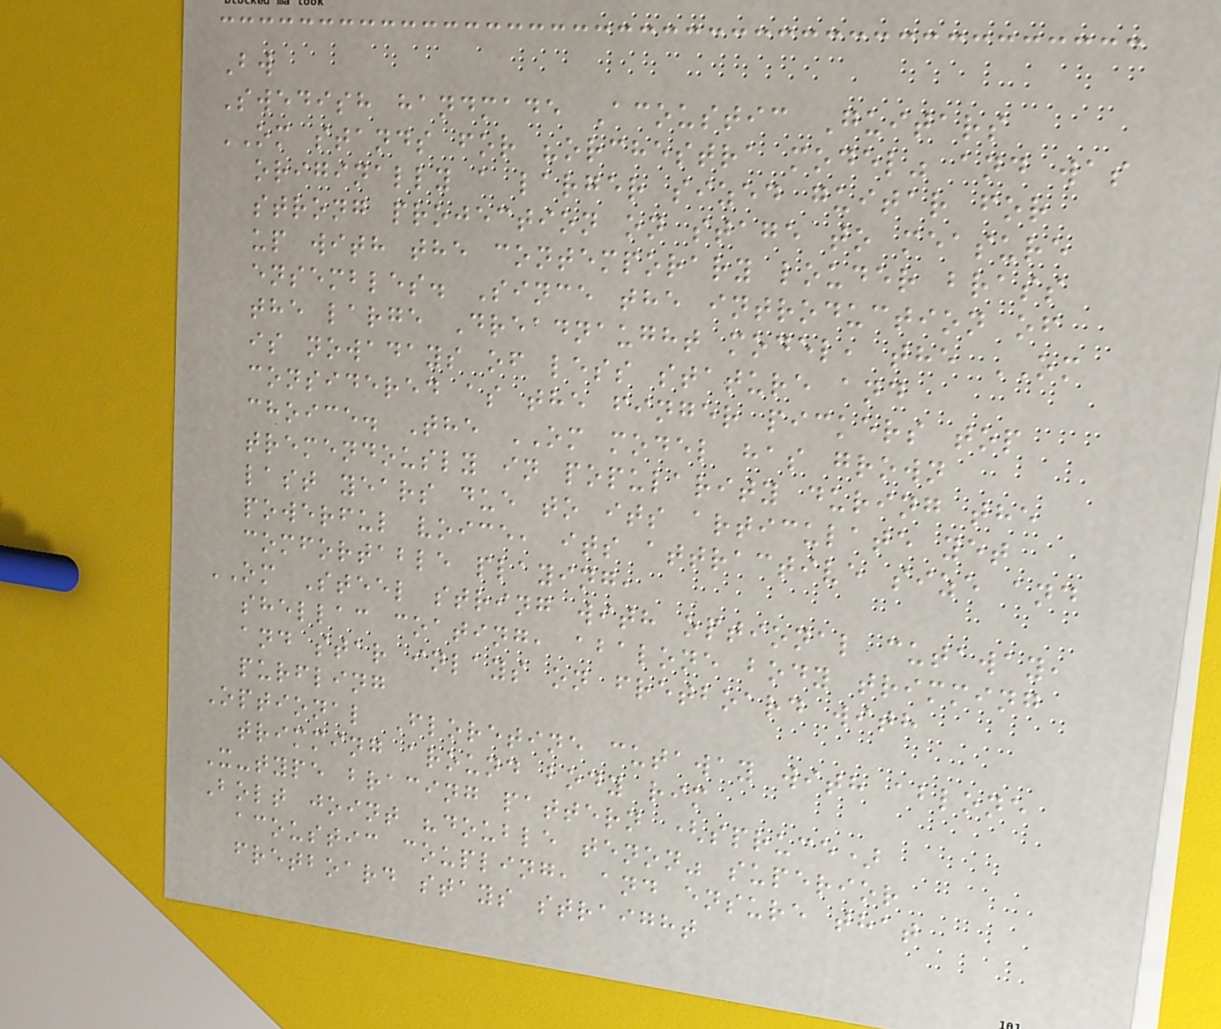Bw
Swedish handmade Acoustic Guitars
OM stands for "orchestra model" and was
originally a larger sized guitar for
strong projection on stage to measure
up with the contemporary louder brass
ensembles. Since the introduction of
the large Dreadnaught model, the OM
is nowadays of less stature and
considered as the finger pickers top
choice. The OM model has grown
tremendously in popularity during the
last years due to its articulate yet
powerful voice, its attractive size and
comfortable playing,
OM Steel string with optional cutaway,
shellac coating, abalone body trimming
and star inlays on fretboard with
purfling
Optional Floretine cutaway with ablone
trimming around body rim
X-type bracing pattern (spruce)
Bolt joint "double tenon" superior
acoustic coupling, and ensure that
fretboard stays straight
